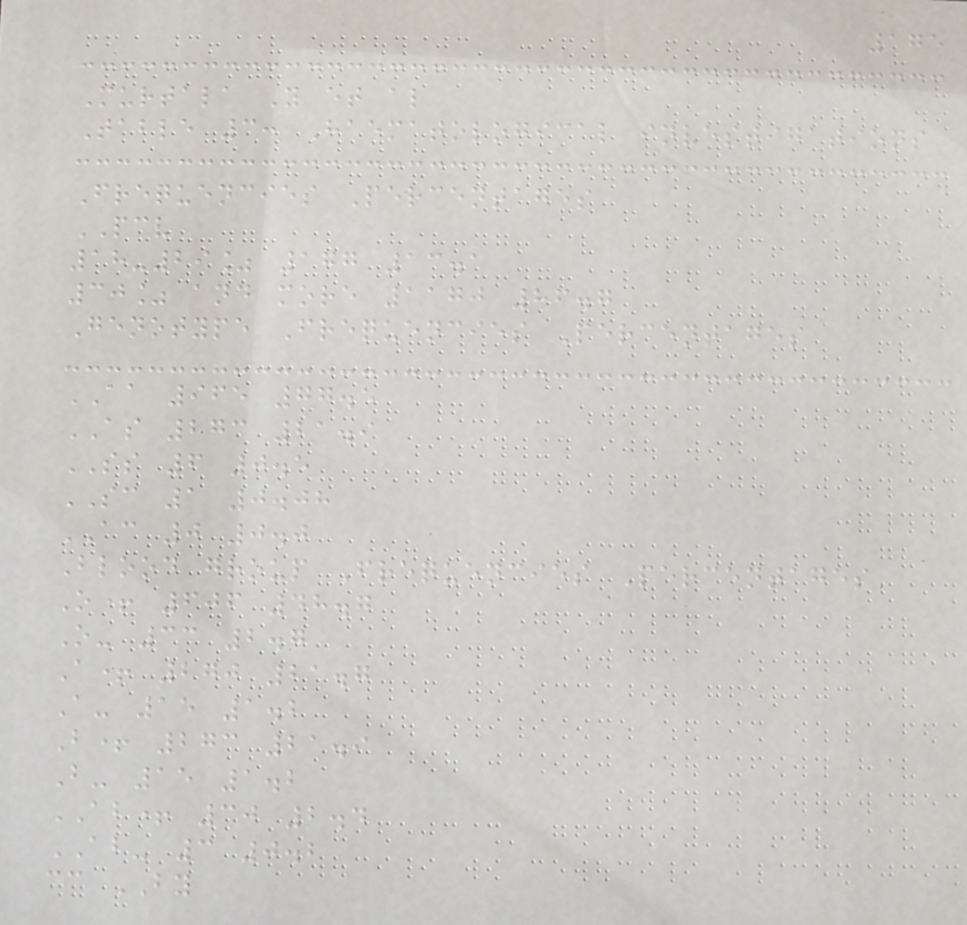175
Murtala Y et al
Table 3: Haematological investigations
Frequencies Percentages
PCV
18-29% 177 13.1
30% and more 1170 86.7
Genotype Frequencies Percentages
AA 965 77.5
AS 273 21.9
SS 6 0.5
SC 1 0.08
AC 0 0.0
Blood group Frequencies Percentages
O+ 606 48.7
O- 33 2.7
A+ 270 21.7
A- 15 1.2
B+ 273 21.9
B- 15 1.2
AB+ 30 2.4
AB- 3 0.2
cc BY
